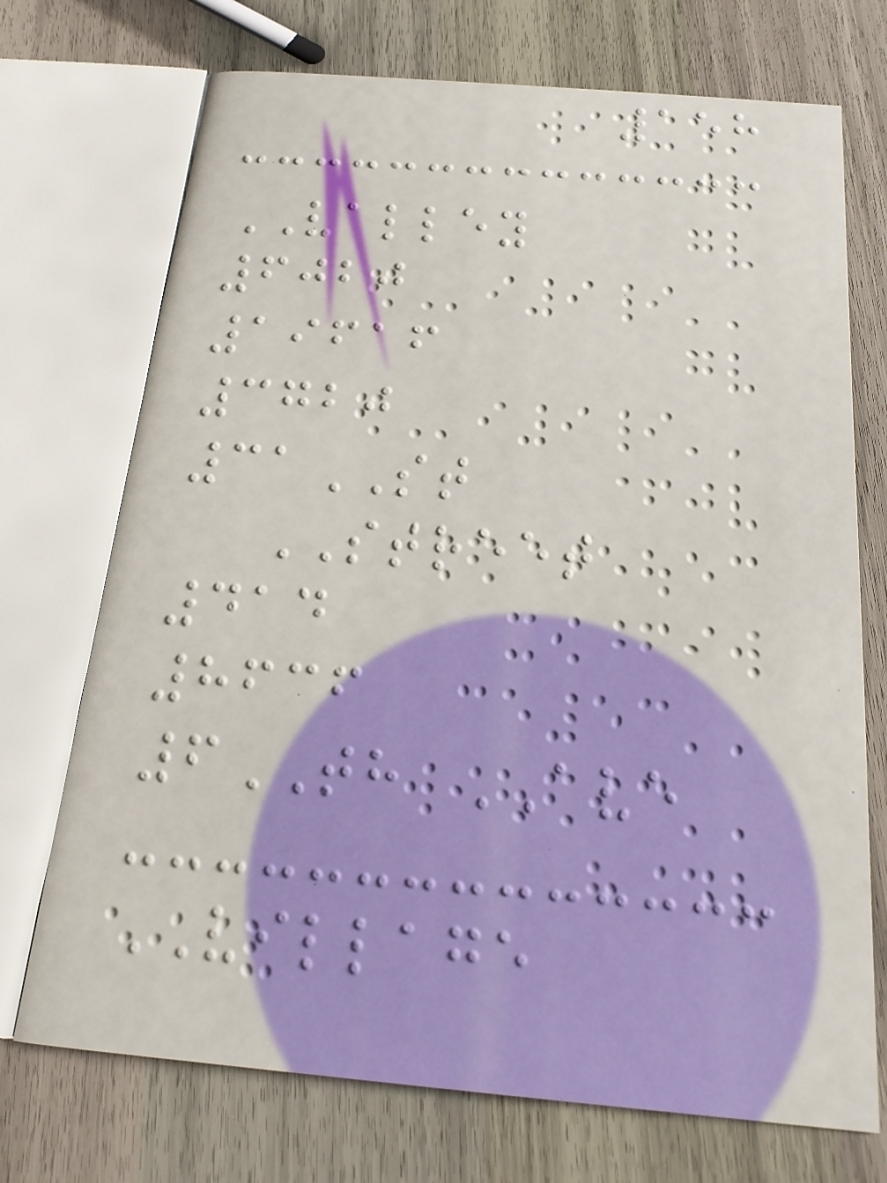158
VALLEY
6020
19616
3720
31ST
STREET
414
8636
6TH AVE
VILLAGE
